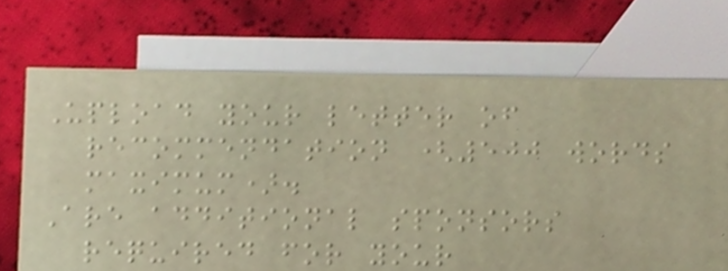Upload your letter of
recommendation (500 words
maximum).
Are additional sponsors
required for your
